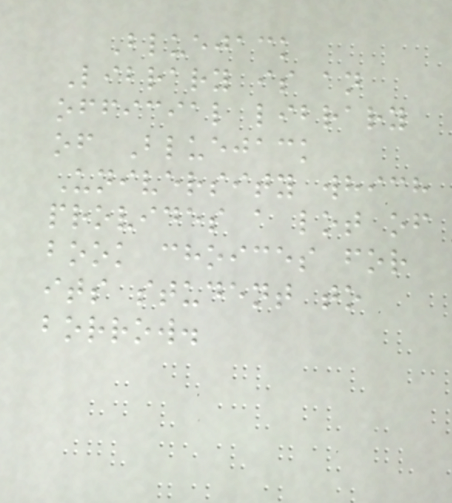Bluejack
Library is an
official library
of Bluejack
University which
provides a lot of
book choices for
its student to
borrow.
